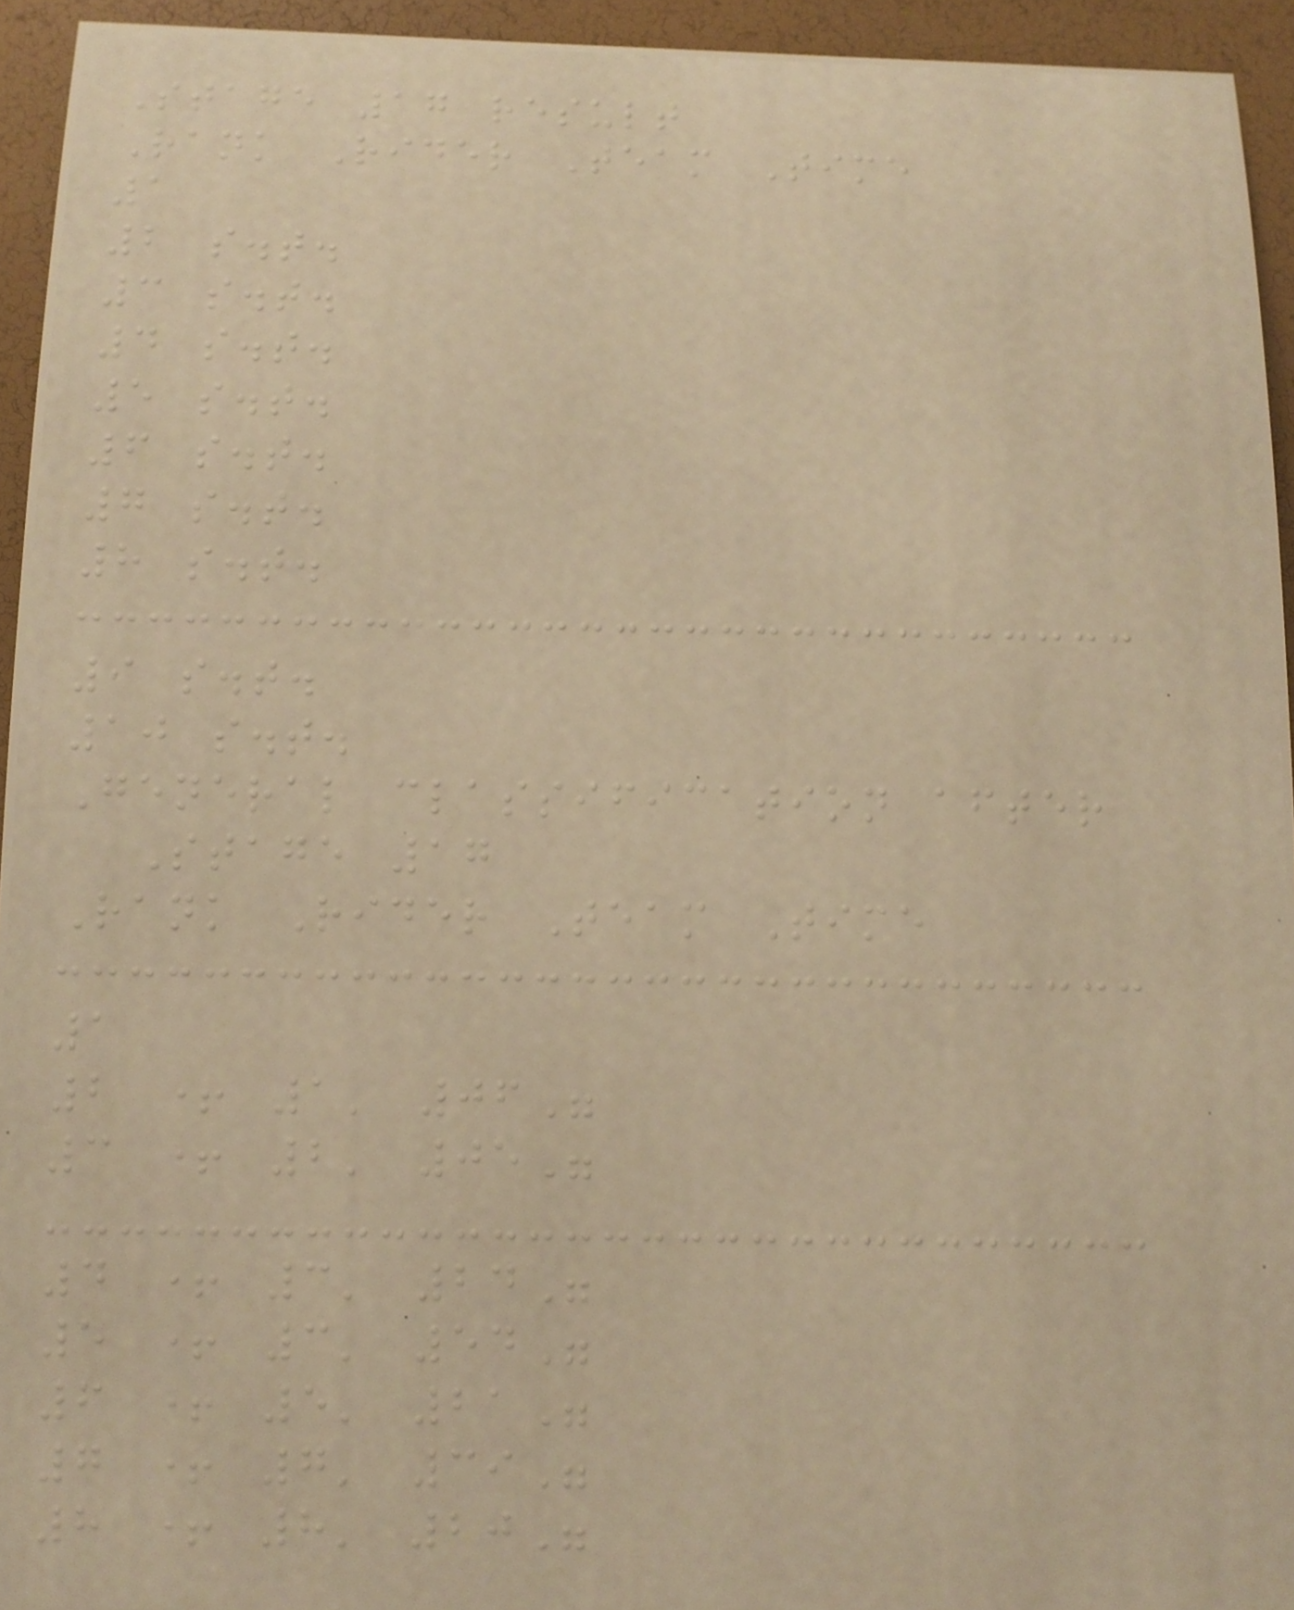Stage 17 result
Rank Rider Team Time
1
2 s.t.
3 s.t.
4 s.t.
5 s.t.
6 s.t.
7 s.t.
8 s.t.
9 s.t.
10 s.t.
General classification after
Stage 17
Rank Rider Team Time
1
2 + 1' 06"
3 + 2' 05"
4 + 3' 24"
5 + 3' 54"
6 + 5' 21"
7 + 7' 39"
8 + 8' 20"
